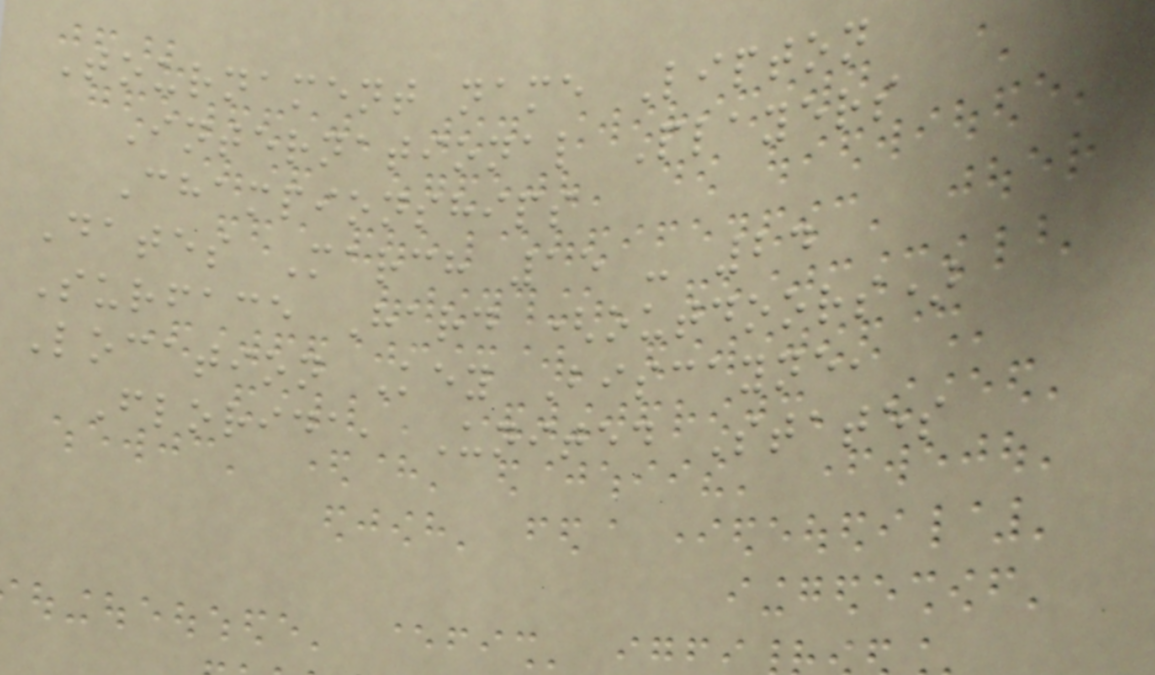Tournament name Lipton
International Players
Championships
Dates March 15 - 24
Surface Hard (outdoors)
Location Key Biscayne,
Florida, United States
